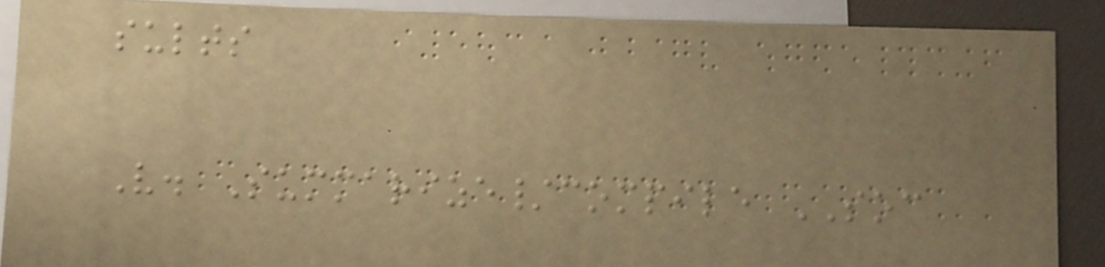sults
V. Summarize/compile SOC
